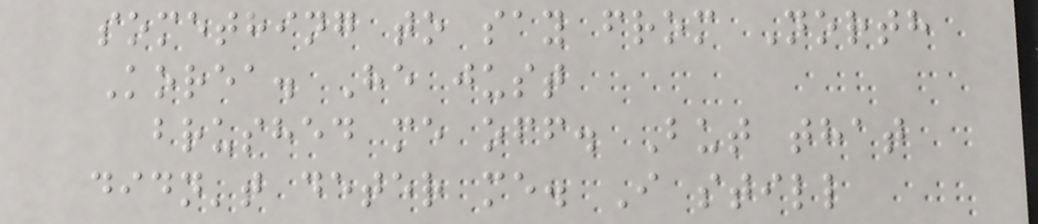something to say from North
Korea. He just
brushed me off. But that
didn't deter me. I still
